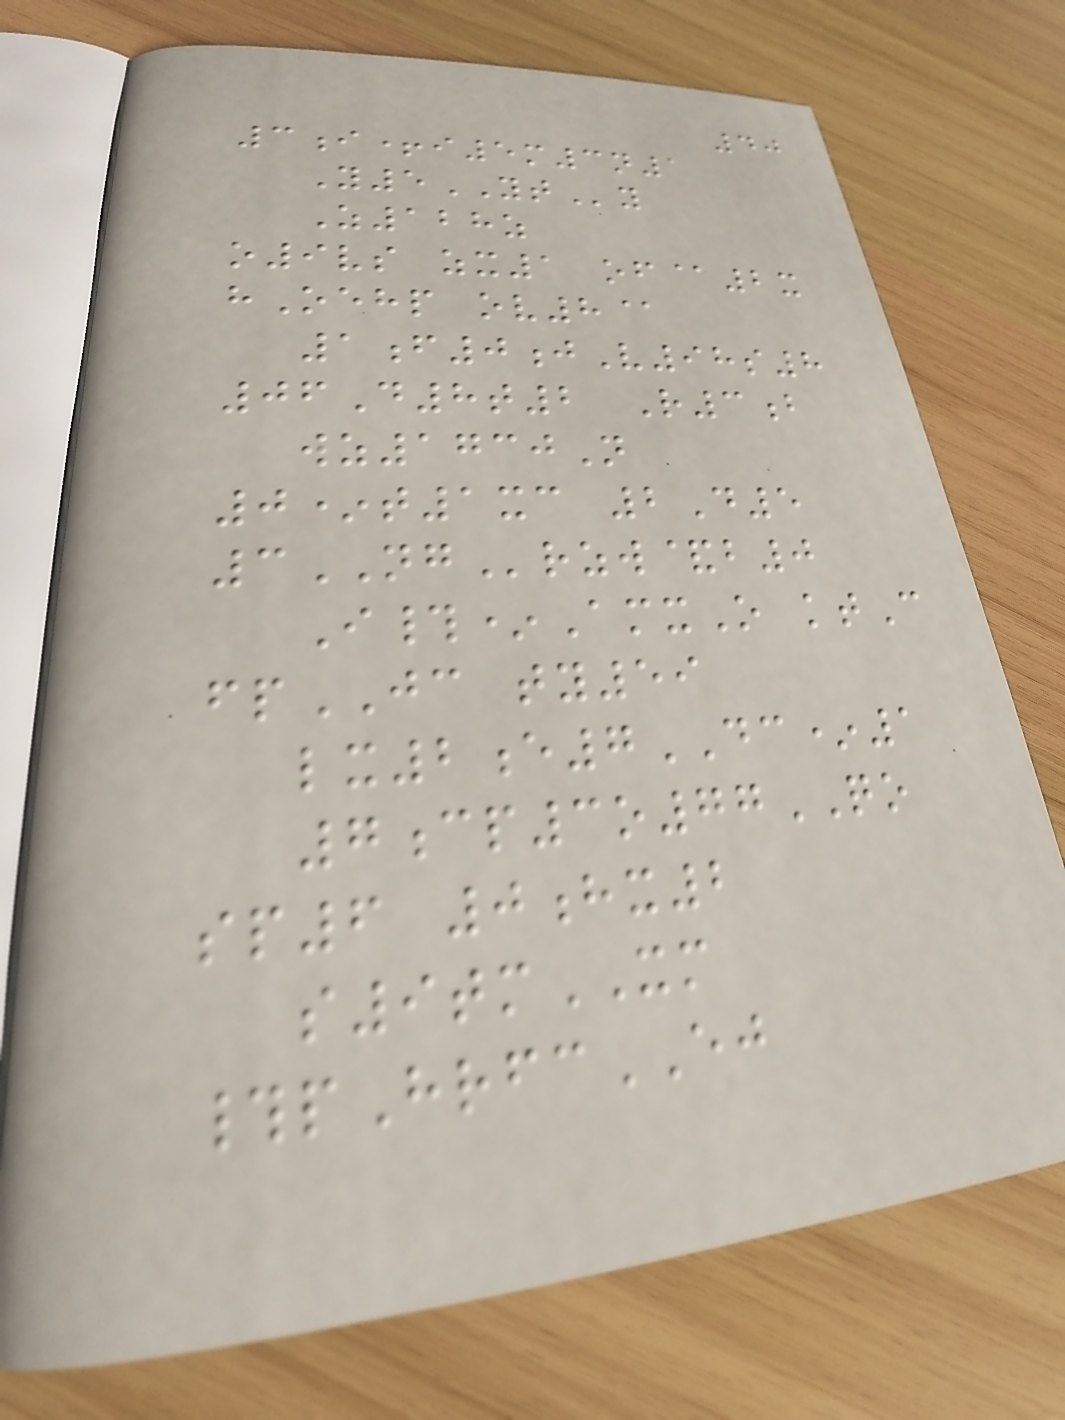40
3i+i5m3n1
Y5YTy
Z128z
o9vs zx1 of@2x
hOehp ov8@
1f0jV98s8
06D8t2 R3b
wz1730N
0*t1xc 2D5
3NGrzw&b0
I#*AmxO ktC
fpJC ty59
lx2e7DC*1
7cp3o77QO
sp6 0hx2
s9tmXM
#pHrfcEJ
